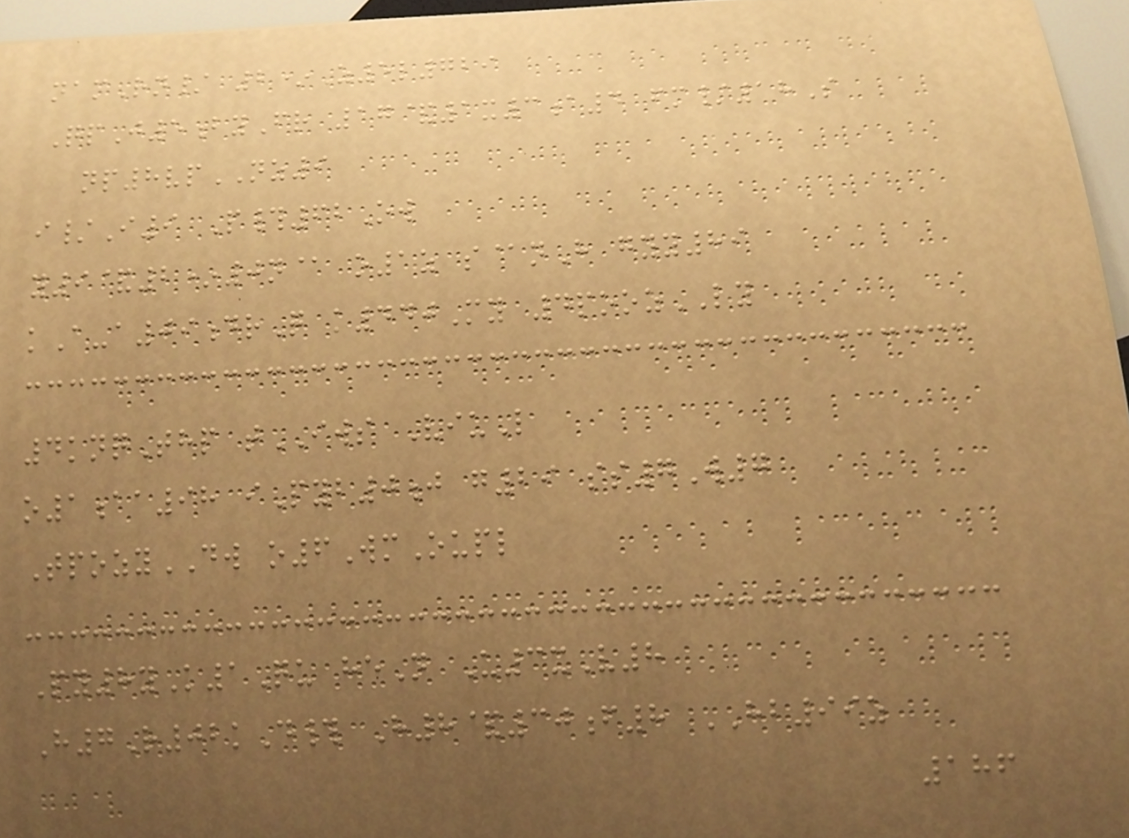namRn/ 2*Z5l729
QpJ5byFr 17&1x3a4 fm/18S
np8vpNZ9
i/I9 P#62Ow
y9&2*0n@ o1z s@nH gyy89
kA-a09drQ k440My 4poozLY
4knqThp tIWS ViuL
o1aa98 iPyb0j g29 ss7W7
TpozyDW o6WmOupl
Py8yK1Qu heN U3xV8
H7R02kD# H8&30f8 HB99z
186
